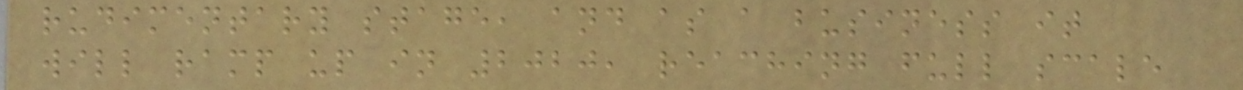rudimentary stage, and as a business it
will ramp up in 2020, reaching full scale
